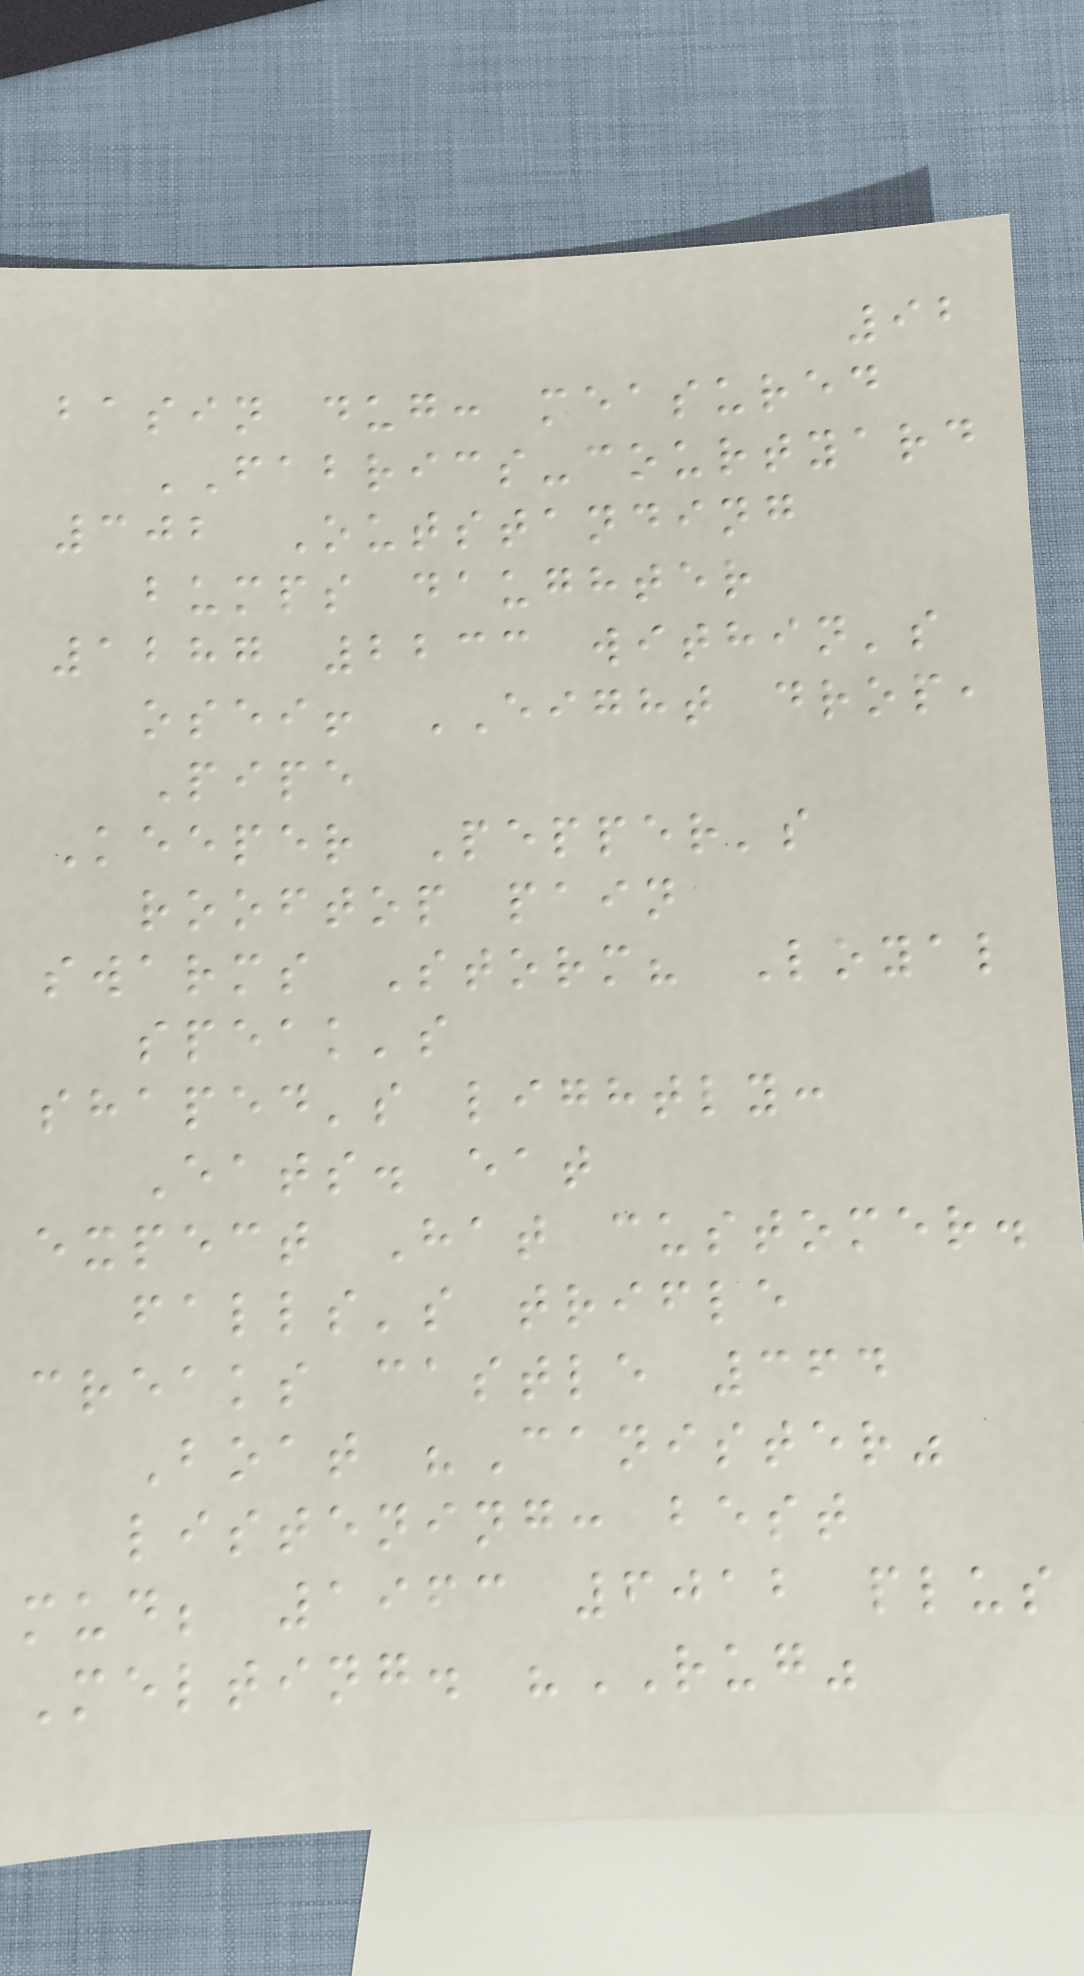92
basin dug: measured
FABRICS-courtyard
302 Outstanding
bumps daughter
1287 2233 within's
osei! EIGHT drop,
Pipe
Keeper Pepper's
rooftop pain
swarms Storm? Loyal
speak's
shaped's lightly:
Eats. eat
expect Hat customer.
falls's trifle
creaks castle 364
Boat "Canister"
listening: best
mud; 1963 6012 plus
Melting. "RUG"
